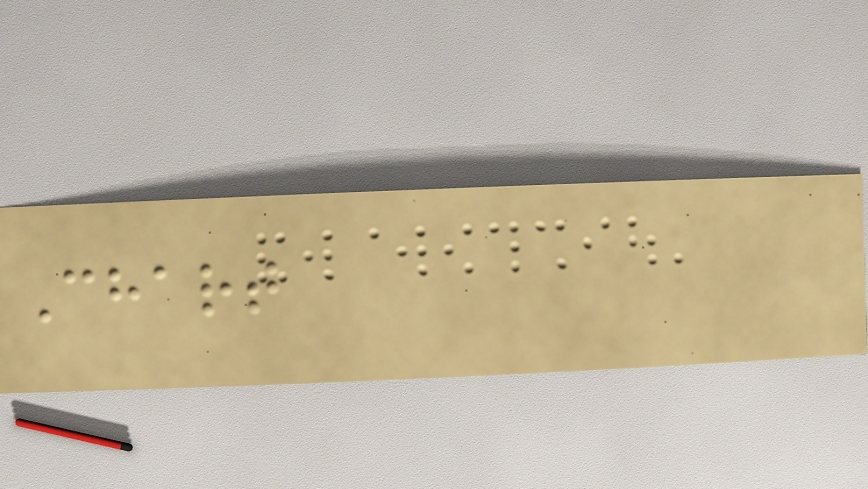Chart
